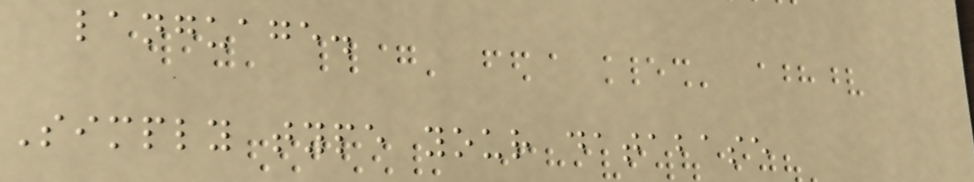language.
Simply type your database
